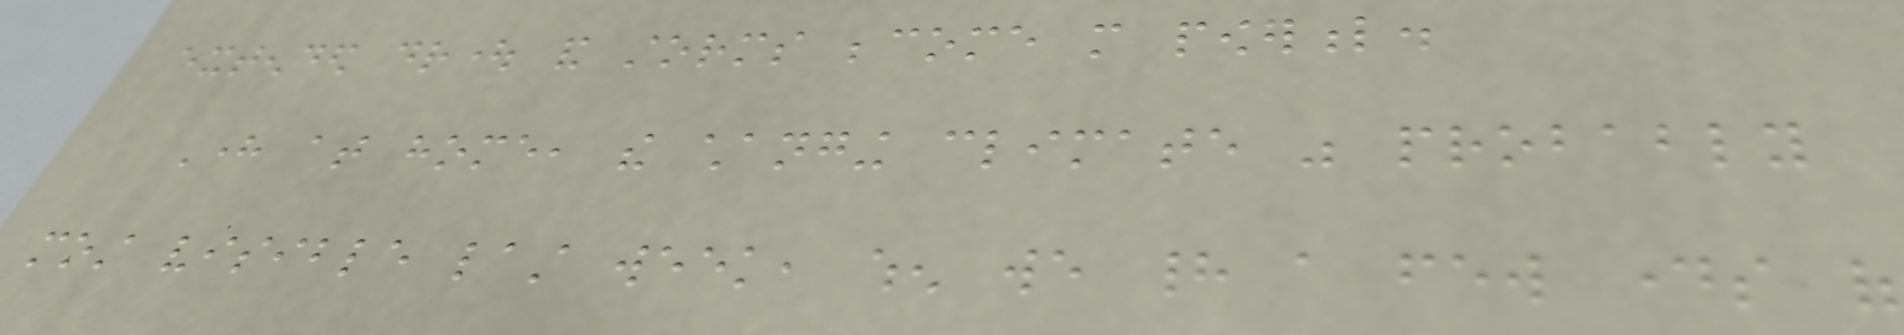extended drought and storms become more powerful.
Here at home, the changing climate was probably
most visible last week, when we had a few days of
